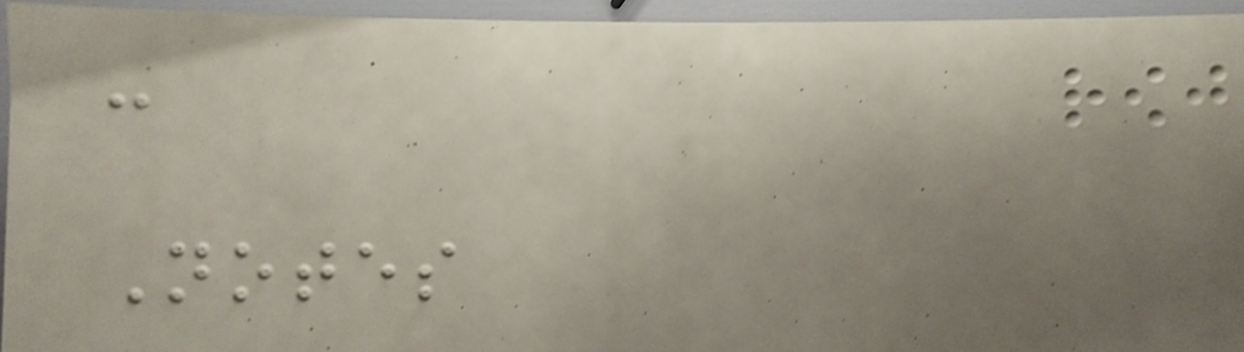-
Notes
